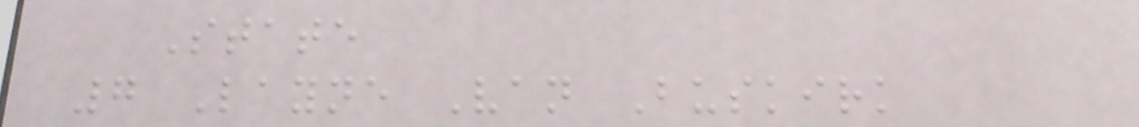State
7 Layne Van Buskirk
